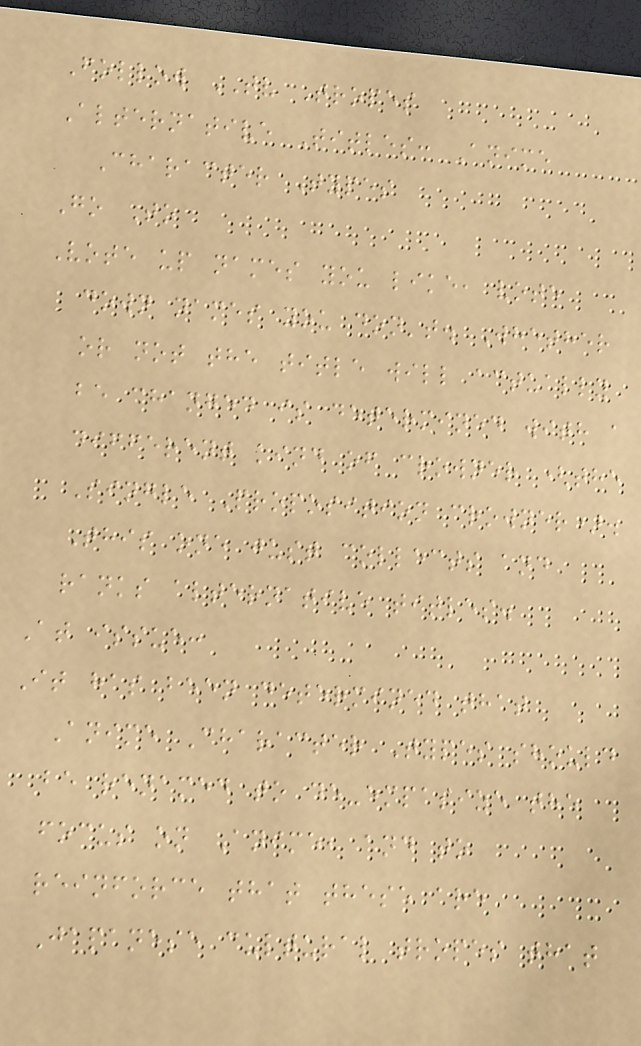Follow TV Tropes
Alternative Titles: Anime
Character Types
Go To
Vote up names you like, vote
down names you don't. Whether
or not the title will actually
be changed is determined with a
different kind of crowner (the
Single Proposition crowner).
This one just collects and
ranks alternative titles.
At issue:
It has been determined that
Anime Character Types should
be renamed to de-empasize the
focus on Anime, and to
reinforce that these are
Japanese cultural tropes that
